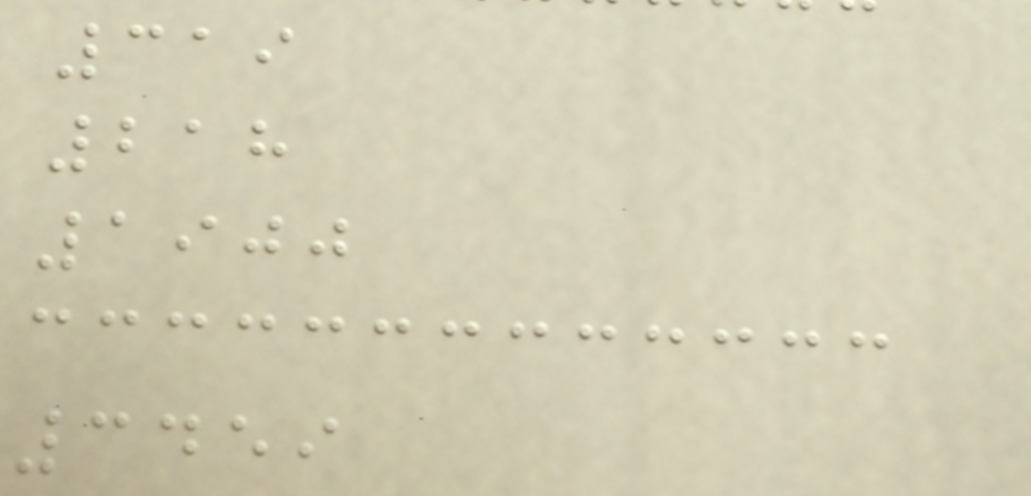319
218
1900
3459
